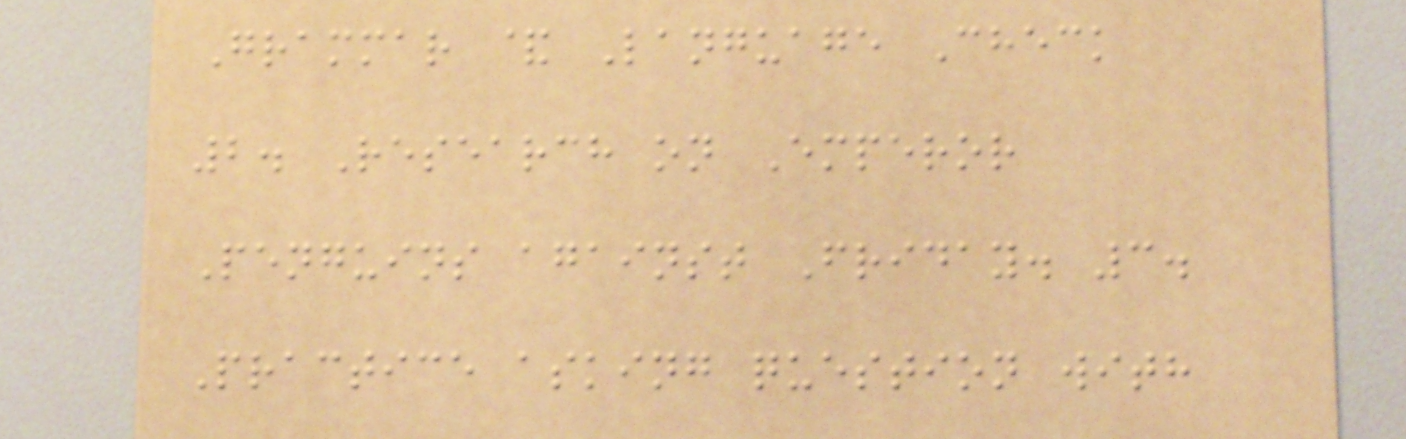Grammar & Language Check
2. Research on Emperor
Penguins against Friday. 3.
Practice asking question with
